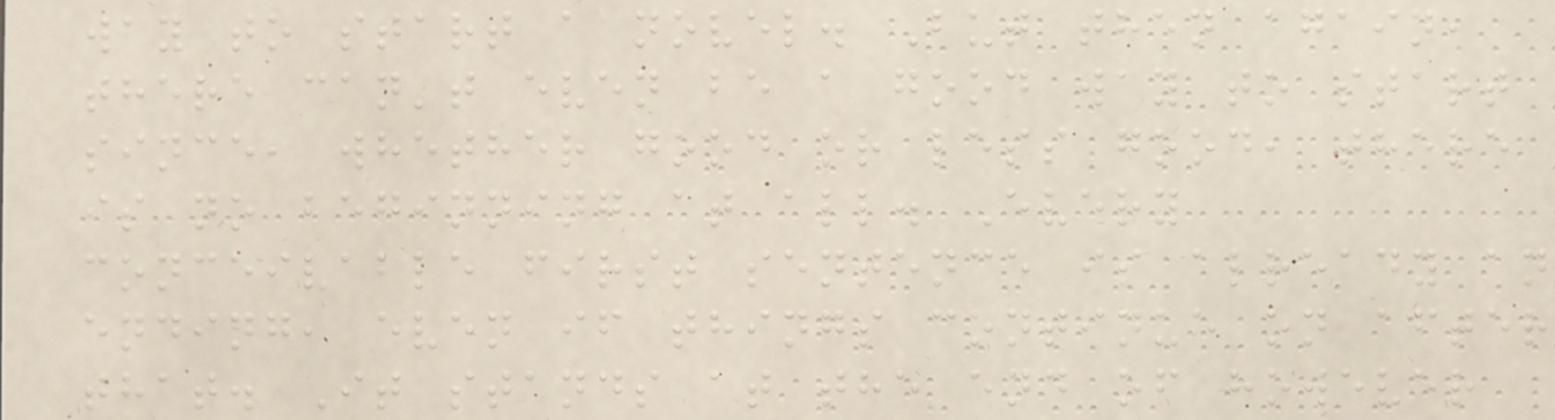way to start a novel. But then again,
there can't even be a good way to start
since, whether good or less good, there
is no beginning at all. Every
conceivable first sentence is already an
ending, even if things continue on after
that. It stands at the end of however
